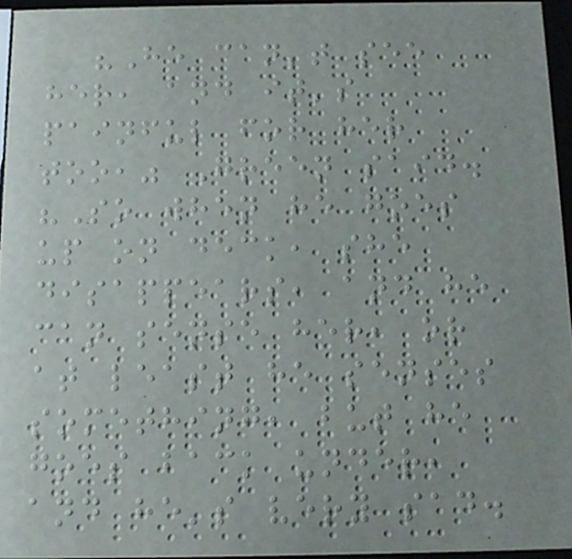"He can't see
her, and it's
painful for her
too," Green said.
"So when he goes
up on deck, she
disappears, and he
can sense her, or
at least he senses
something, but he
goes back under,
and he's very sad.
